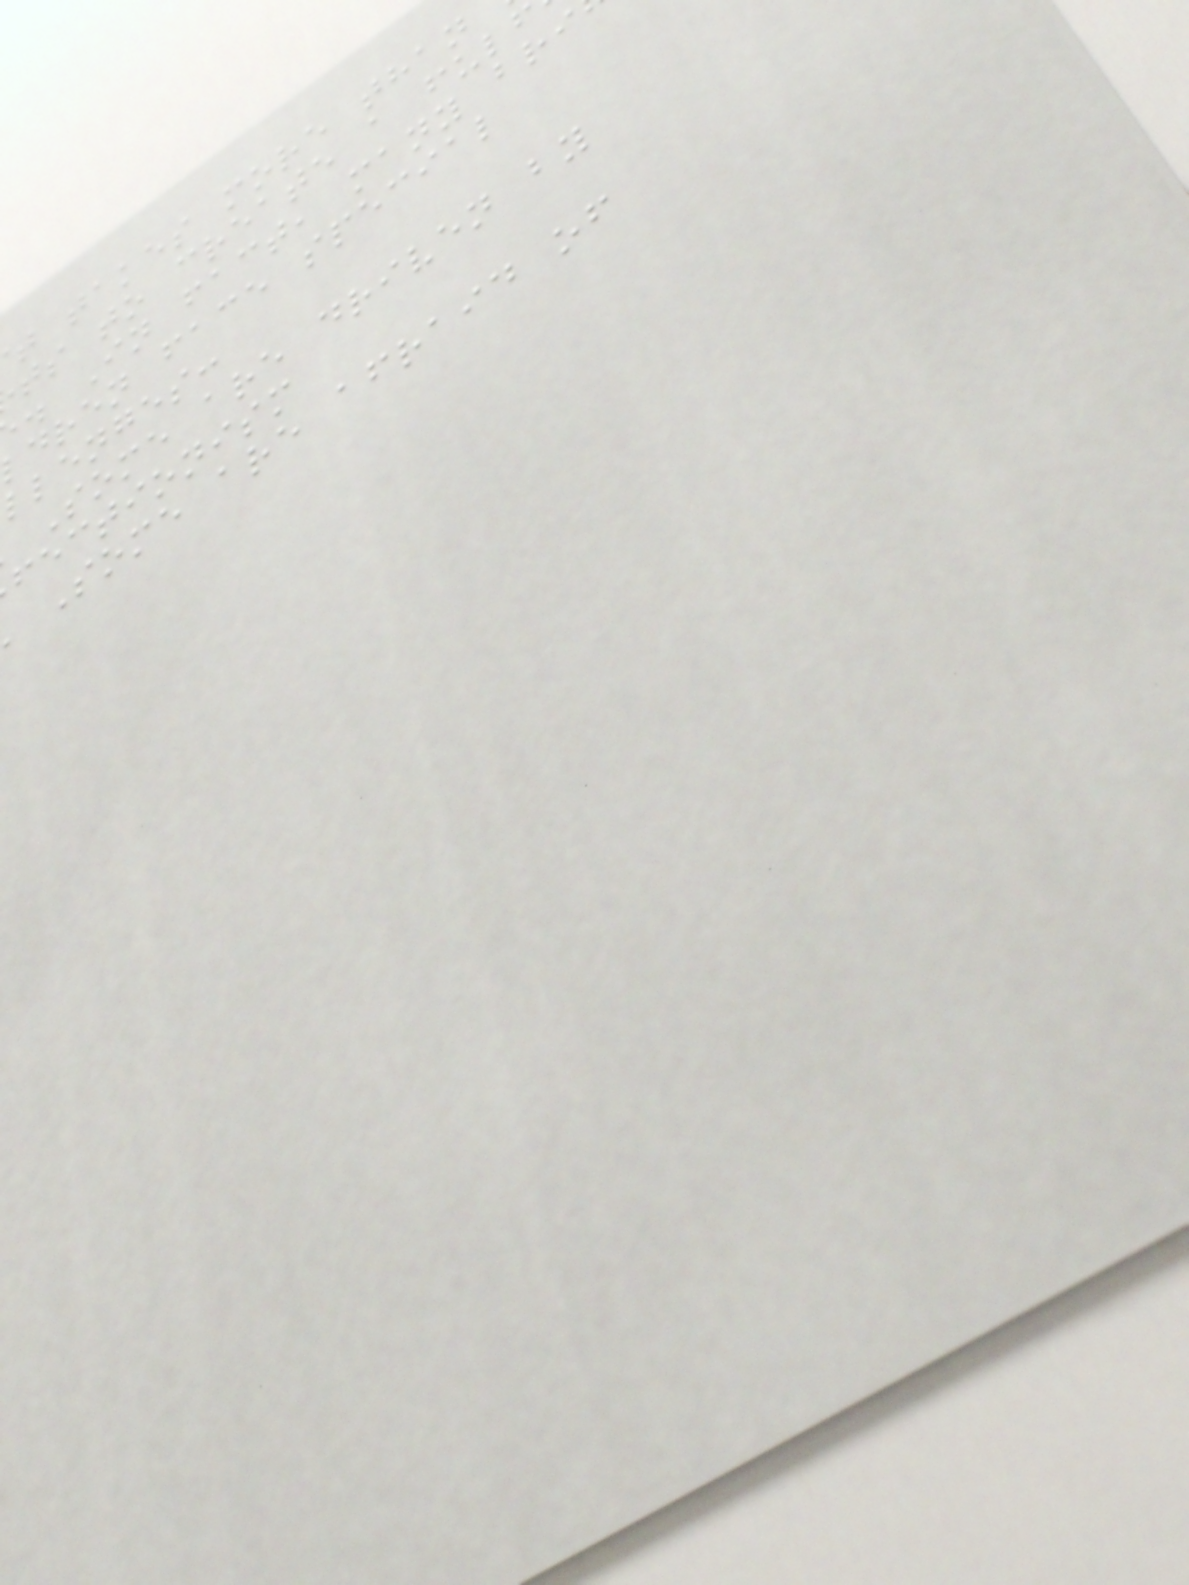t takes more than
ts to create a fulf
. In fact, many bri
dren face special
llenges:
Some are driven by
fectionism
Some are afraid of
